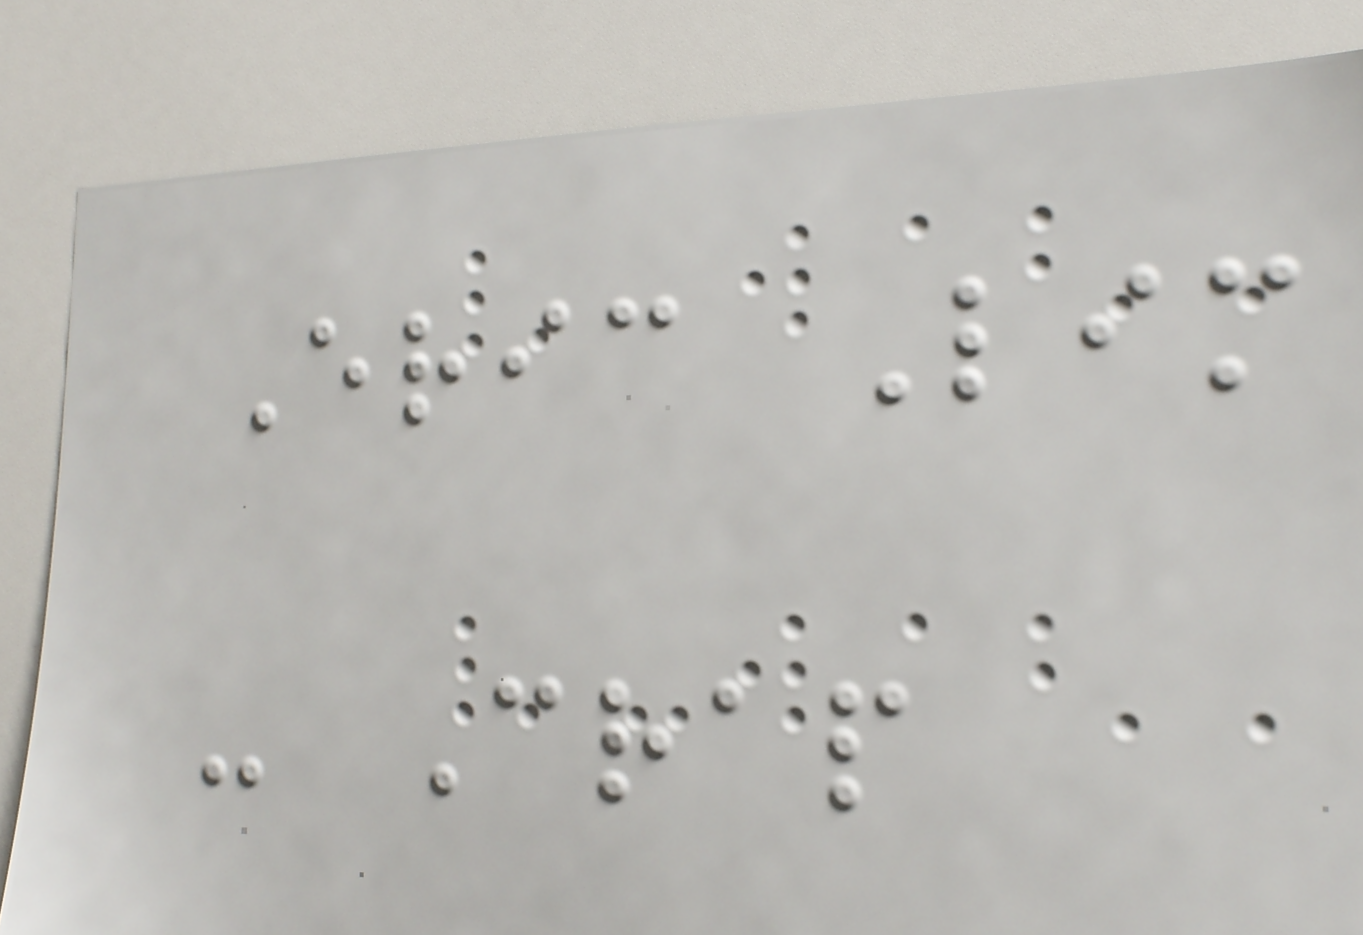Eric Lim
- Crap
